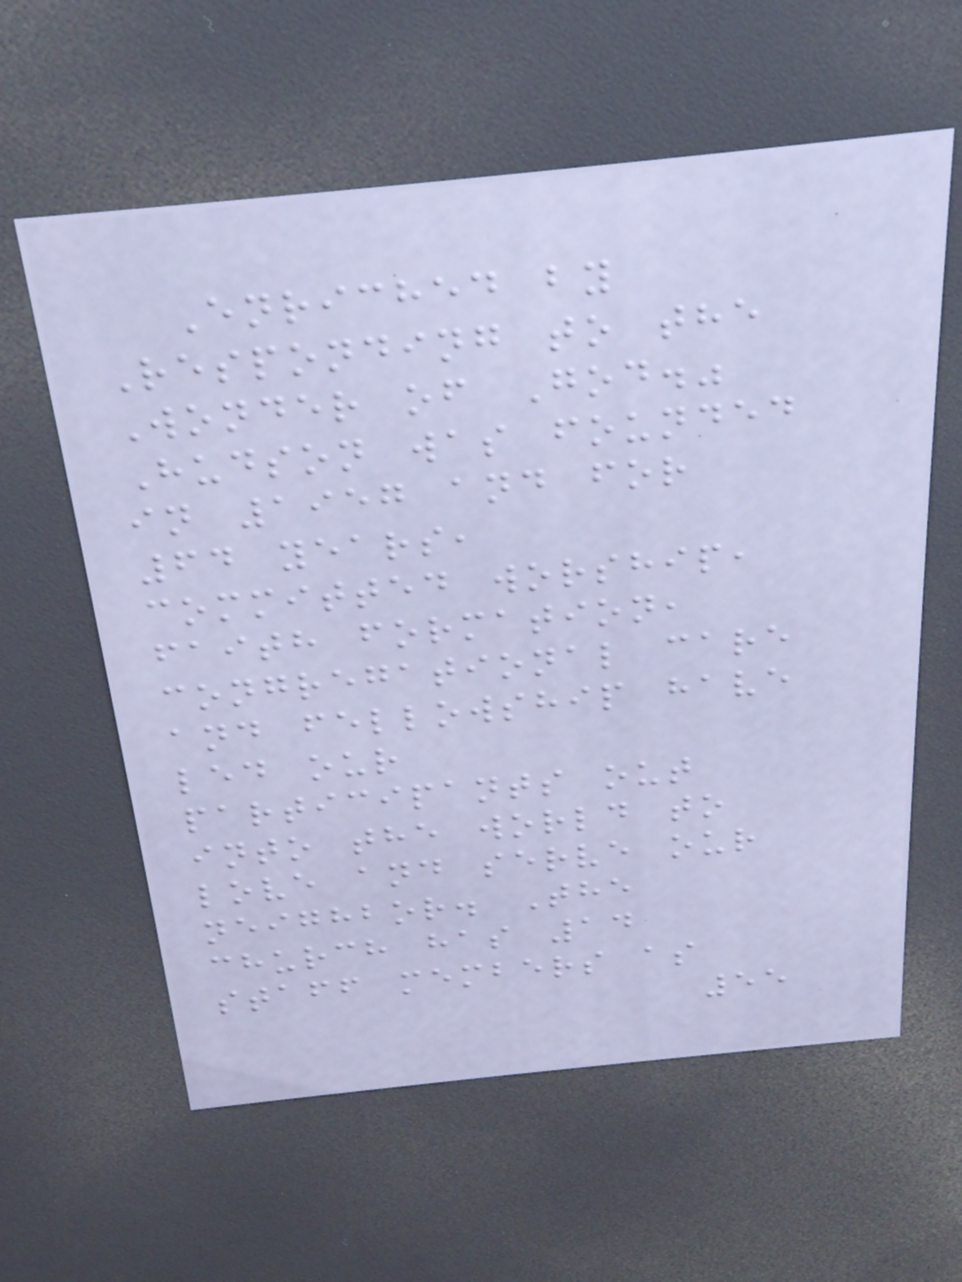Enriched by
Responding to the
Wonder of God."
Hudson was founded
in 1957 and for
64 years,
committed worship,
faith formation,
congregational care
and fellowship have
led our
participants out
into the world to
love and serve our
neighbor. The
church has 14
staff members as
55
